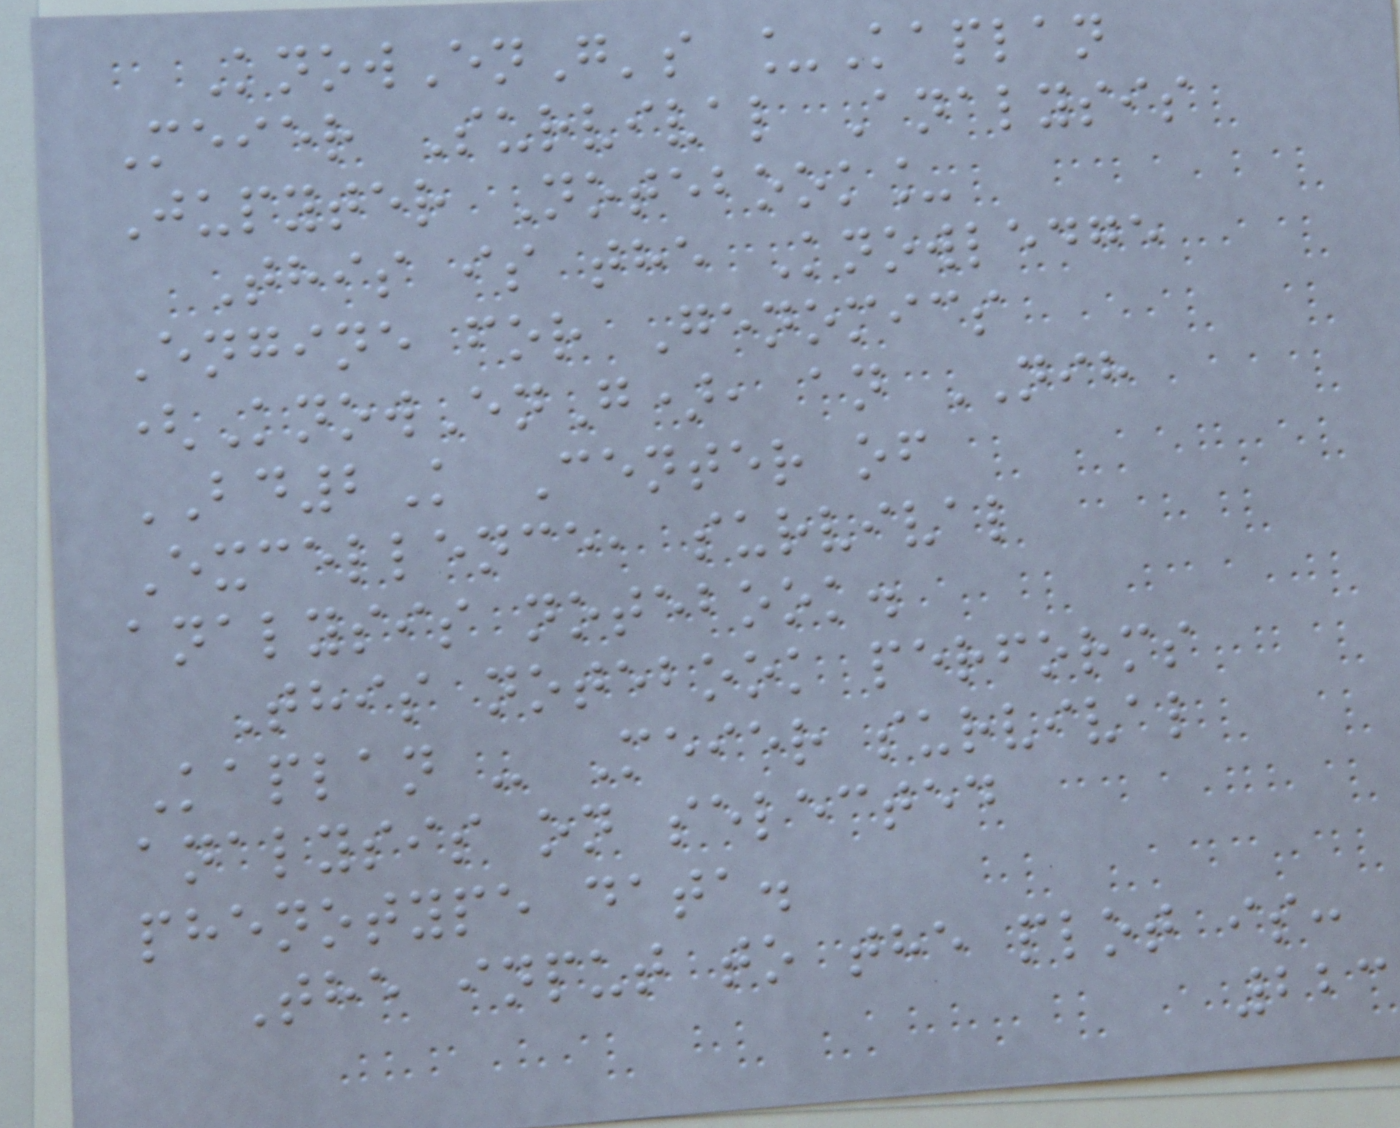KnowEnG's _Kaplan
Meier Survival Analysis
Jupyter Notebook_
This is the Knowledge
Engine for Genomics
(KnowEnG), an NIH
BD2K Center of
Excellence, survival
analysis notebook.
This notebook performs
Kaplan - Meier survival
analysis on selected
phenotype data.
The input to the plot is:
223
